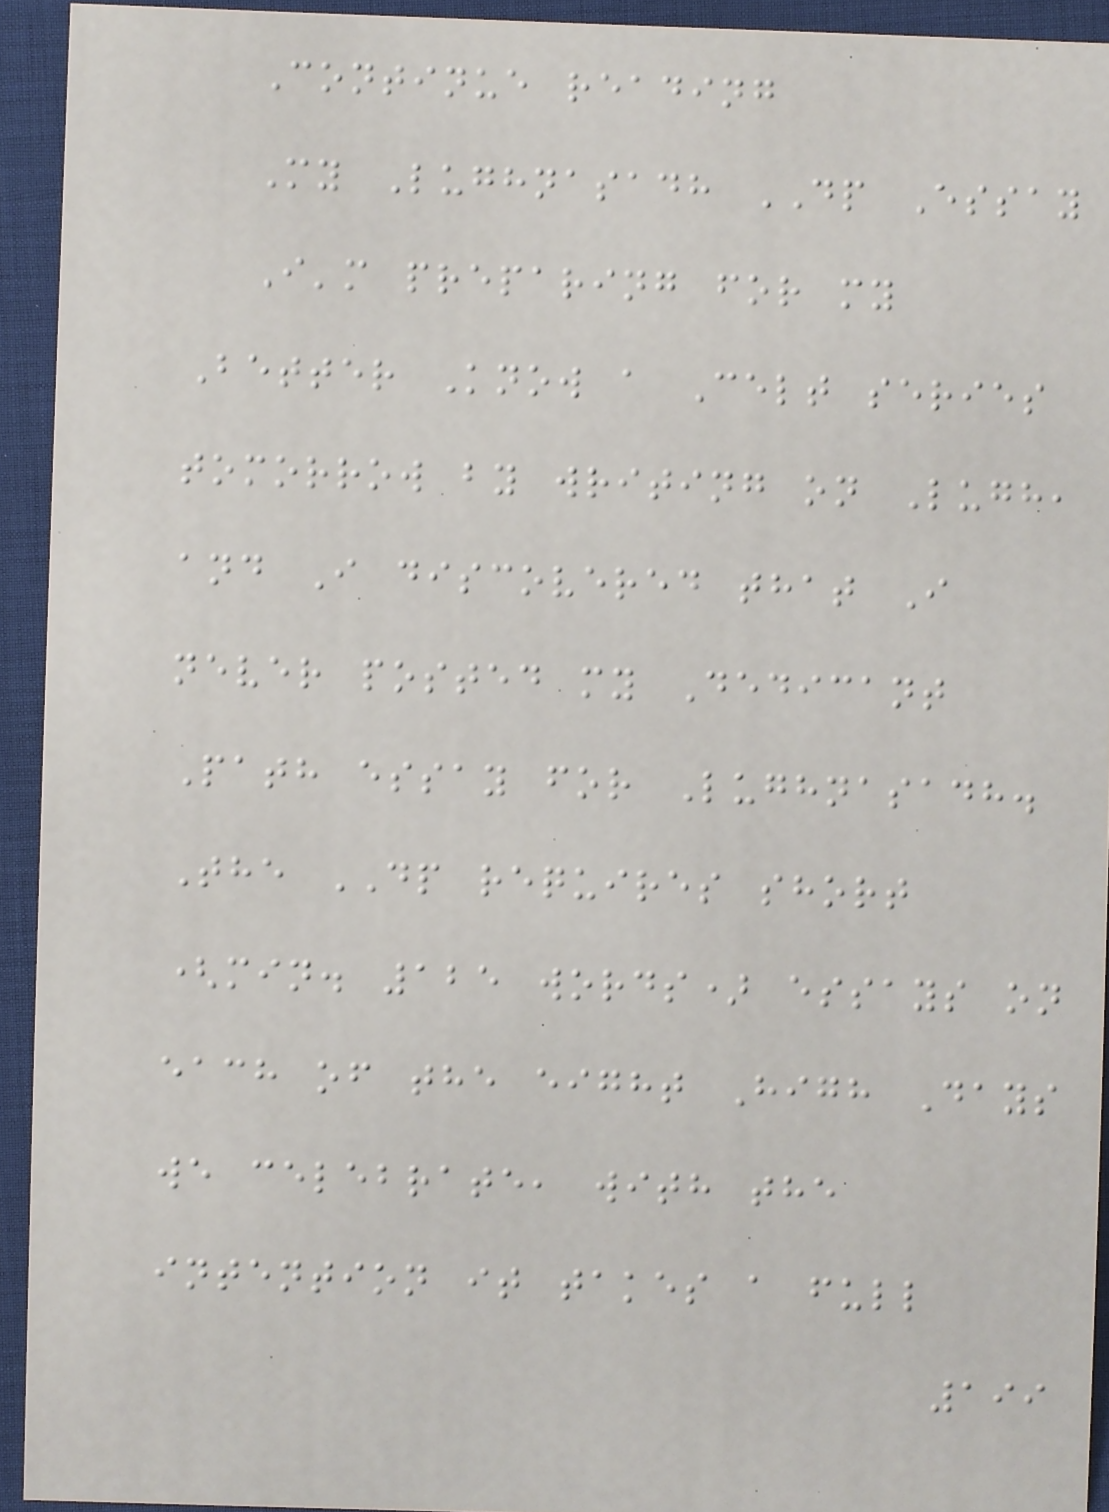Continue reading
My Lughnasadh DP Essay
I'm preparing for my
Better Know a Celt series
tomorrow by writing on Lugh,
and I discovered that I
never posted my Dedicant
Path essay for Lughnasadh.
The DP requires short
(min. 125 words) essays on
each of the eight High Days
we celebrate, with the
intention it takes a full
199
